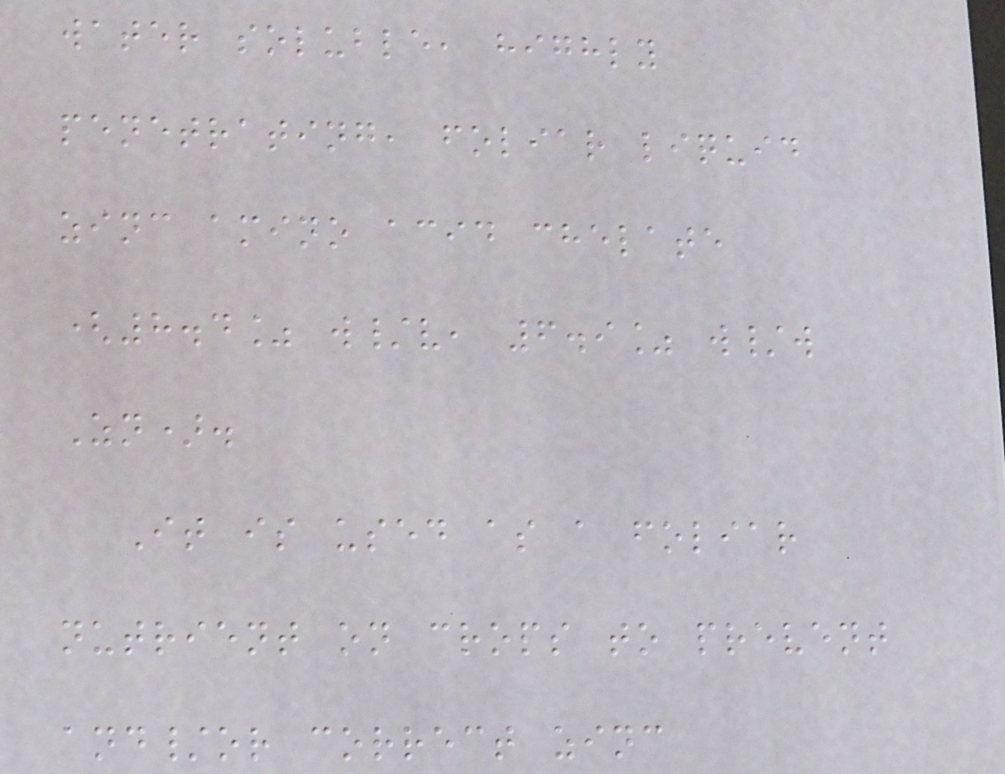water soluble, highly
penetrating, foliar liquid
zinc amino acid chelate
(8.4% w/v, 6.9% w/w
Zn).
It is used as a foliar
nutrient on crops to prevent
and/or correct zinc
